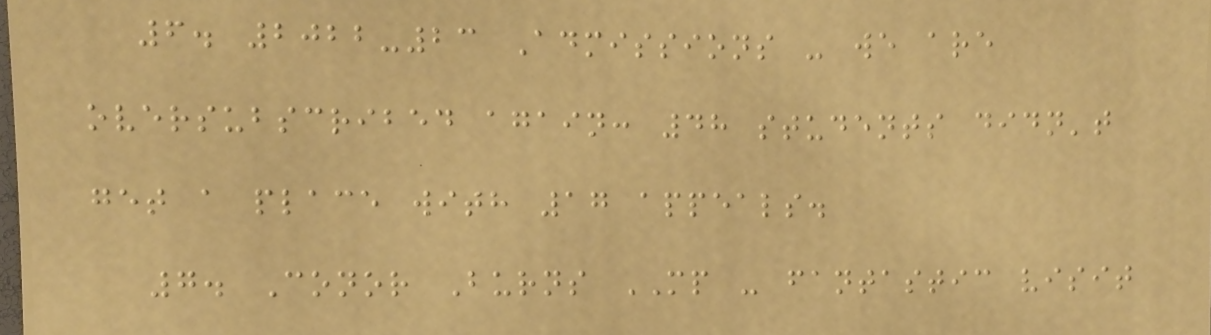6. 2022-23 Admissions - we are
oversubscribed again: 48 students didn't
get a place with 17 appeals.
7. Conor Burns MP - fantastic visit
